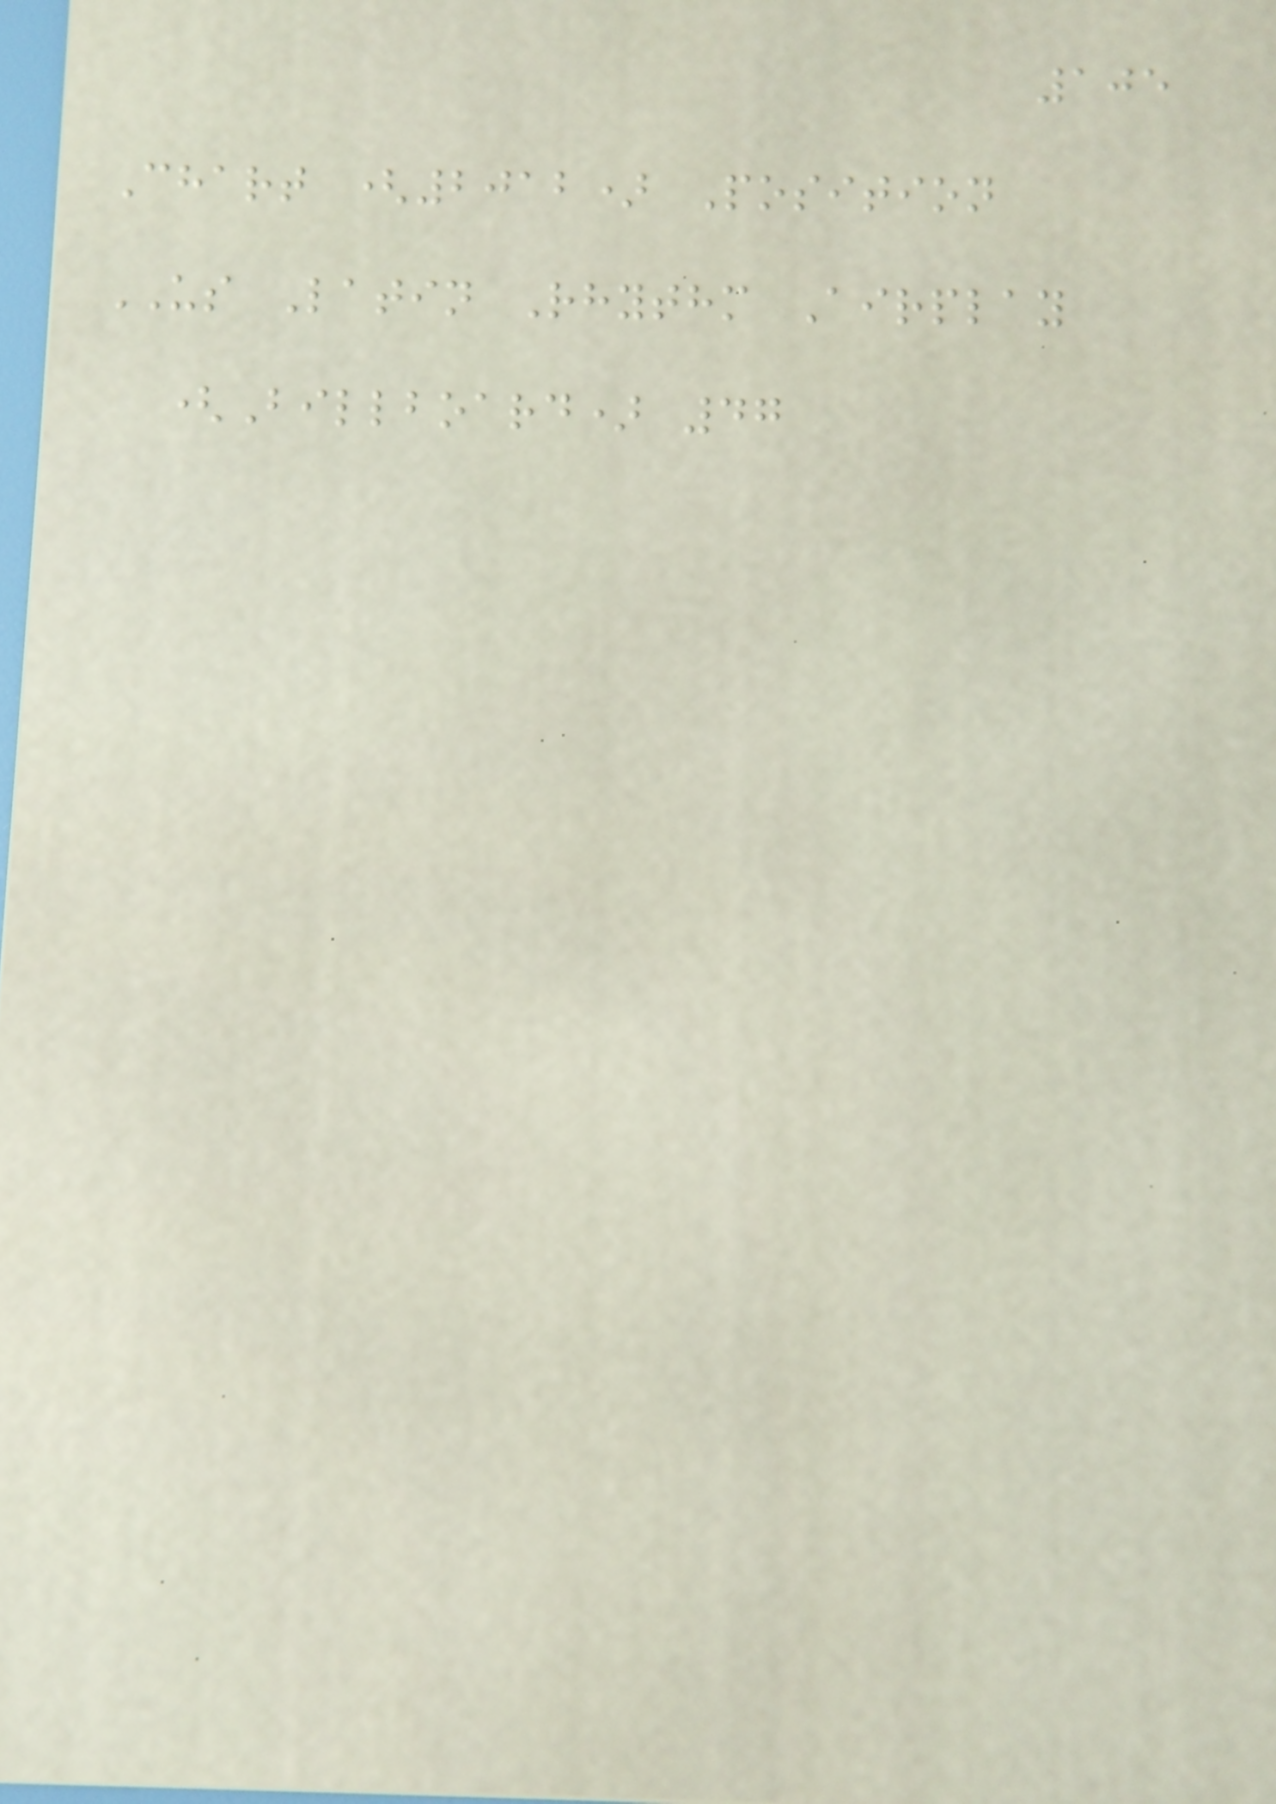105
Chart (2012) Position
US Latin Rhythm Airplay
(Billboard) 47
